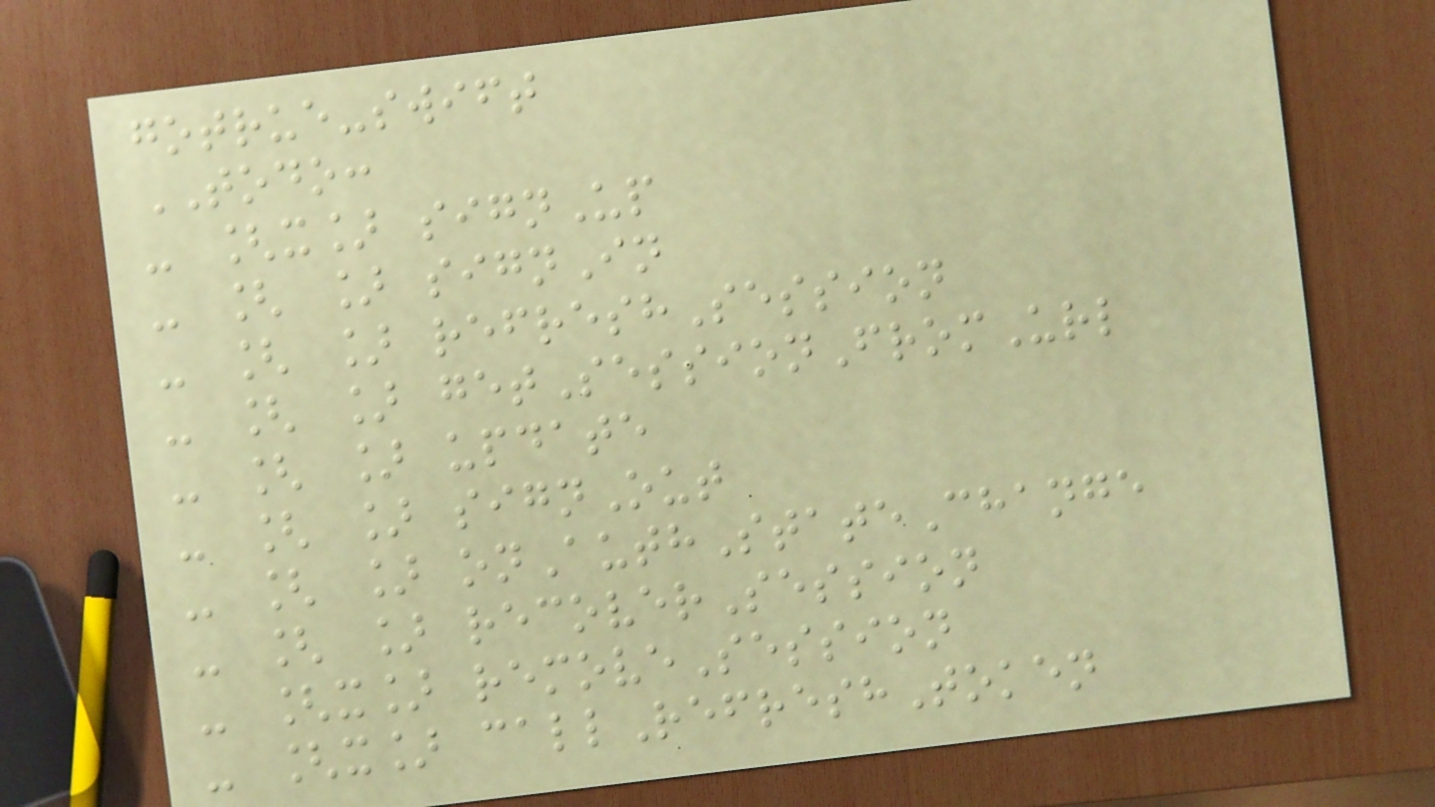gotrue-swift
TODO:
- [x] signUp
- [ ] signIn
- [ ] refreshSession
- [ ] getSessionFromUrl
- [ ] update
- [ ] signOut
- [ ] onAuthStateChange
- [ ] recoverSession
- [x] removeSession
- [x] callRefreshToken
